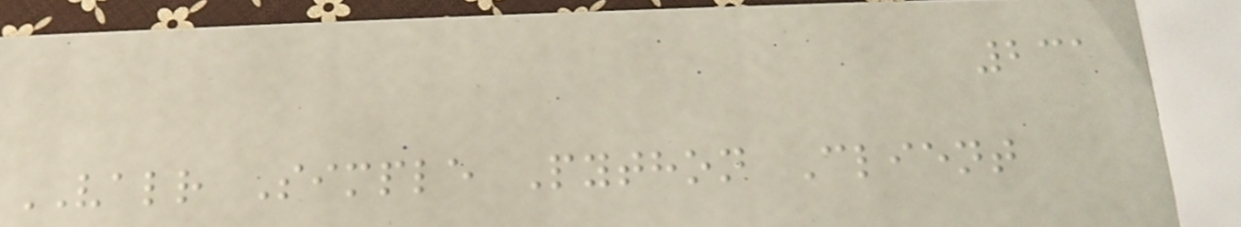231
VALR Simple Python Client
